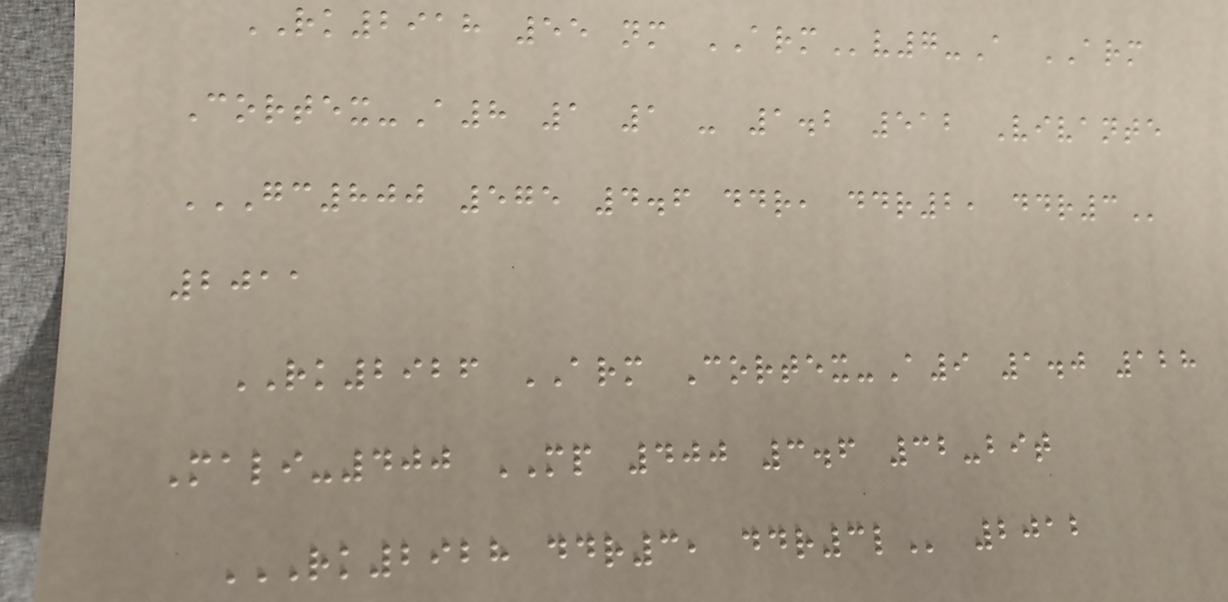RK2918 55 nm ARMv7-A ARM
Cortex-A8 1 1 - 1.2 512 Vivante
GC800 575 4.6 DDR, DDR2, DDR3
2011
RK2926 ARM Cortex-A9 1.0 128
Mali-400 MP 400 3.6 32-bit
RK2928 DDR3, DDR3L 2012
